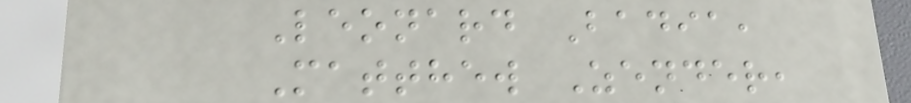Leonard Badia,
Matthew Zender,
